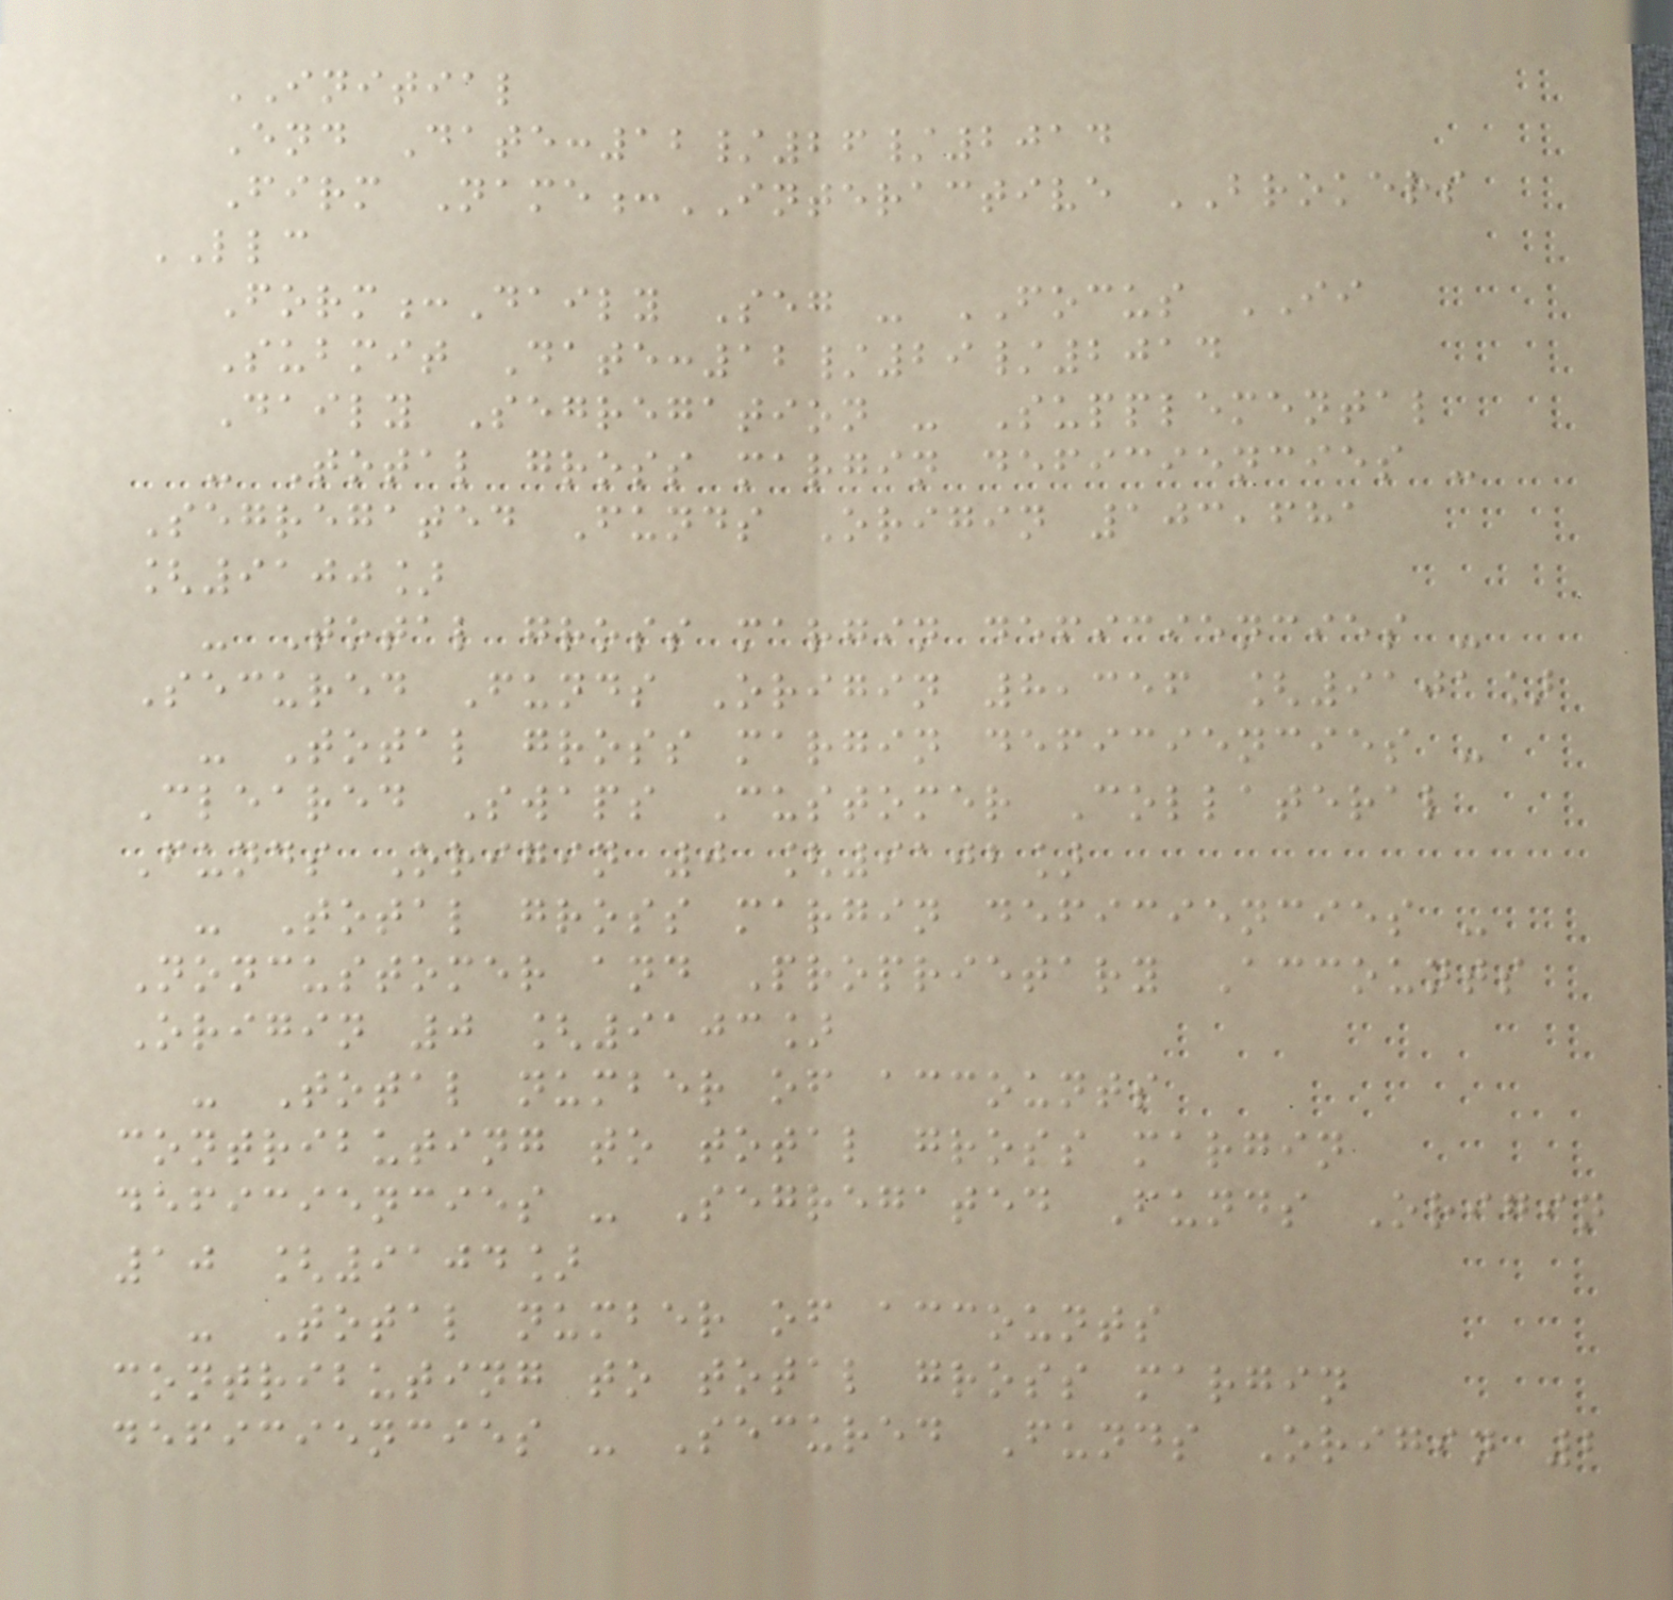INITIAL
End Date:12/26/2014
Firm Name:INTERACTIVE BROKERS
LLC
Form:Daily Seg - FOCUS II
Submit Date:12/29/2014
Daily Segregation - Supplemental
- Total gross margin deficiencies -
Segregated Funds Origin 103,681
[9100]
- Total gross margin deficiencies -
Secured Funds Origin 8,356 [9101]
- Total gross margin deficiencies -
Cleared Swaps Customer Collateral
Funds Origin 0 [9102]
- Total gross margin deficiencies -
Noncustomer and Proprietary Accounts
Origin 0 [9103]
- Total number of accounts
contributing to total gross margin
deficiencies - Segregated Funds Origin
10 [9104]
- Total number of accounts
contributing to total gross margin
deficiencies - Secured Funds Origin 2
